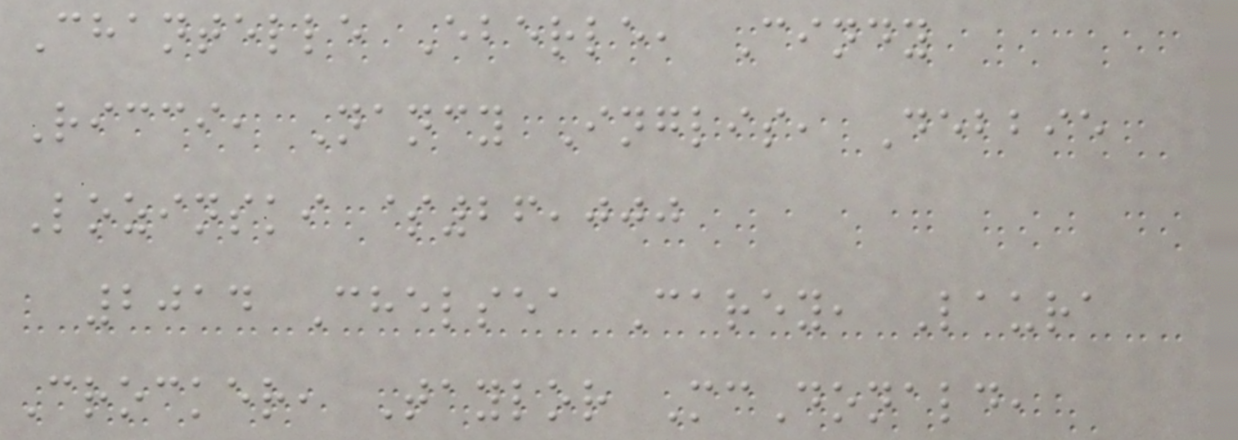Chantelle Eberle, Cindy
Ricci, Nancy Inglis, Debbie
Lozinski $26,000
2014 Chelsea Carey, Laura
Crocker, Taylor McDonald,
